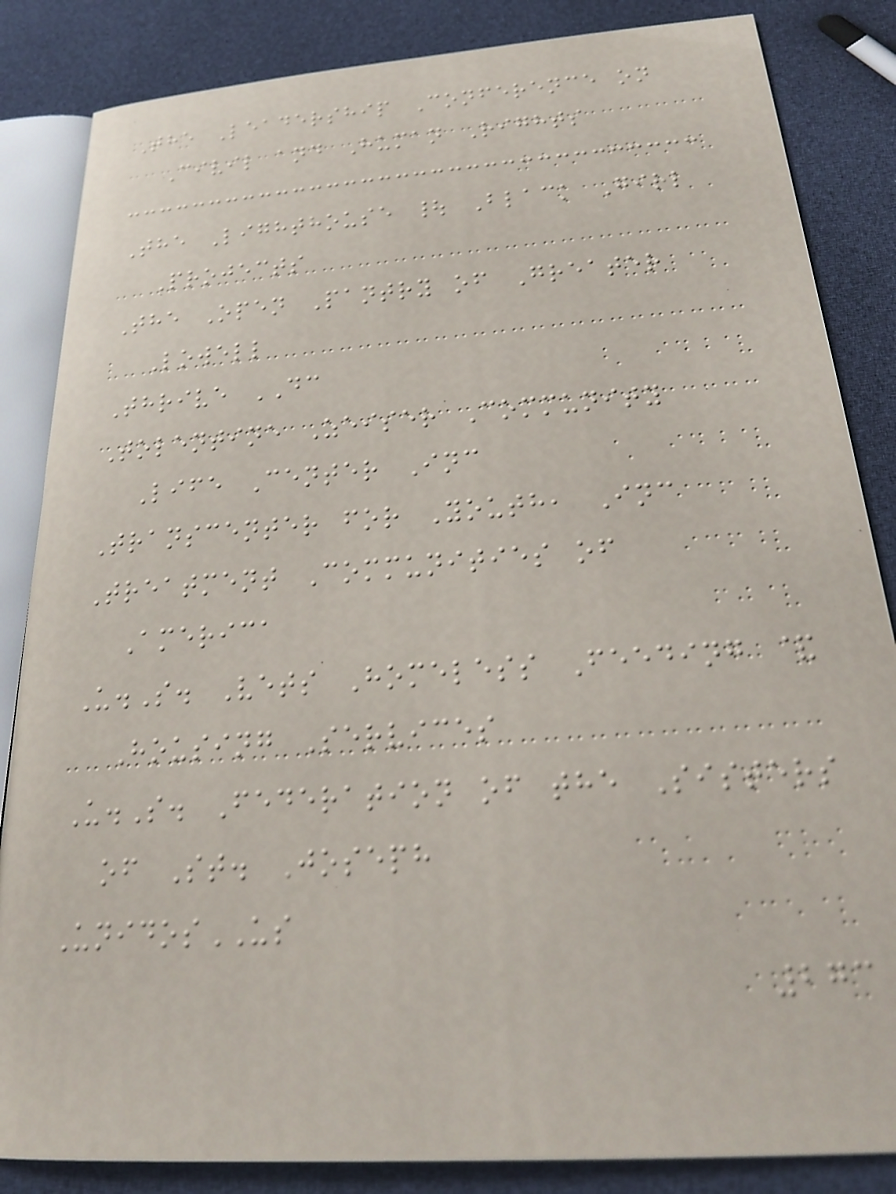The Leadership Conference on
Civil and Human Rights
The Lighthouse | Black Girl
Projects
The Open Pantry of Greater
Lowell
Thrive DC
Tolentine Zeiser Community
Life Center Inc
Transcenter for Youth, Inc
Treatment Communities of
America
U.S. Vets Homeless Feeding &
Housing Services
U.S. Federation of the Sisters
of St. Joseph
UnidosUS
273
